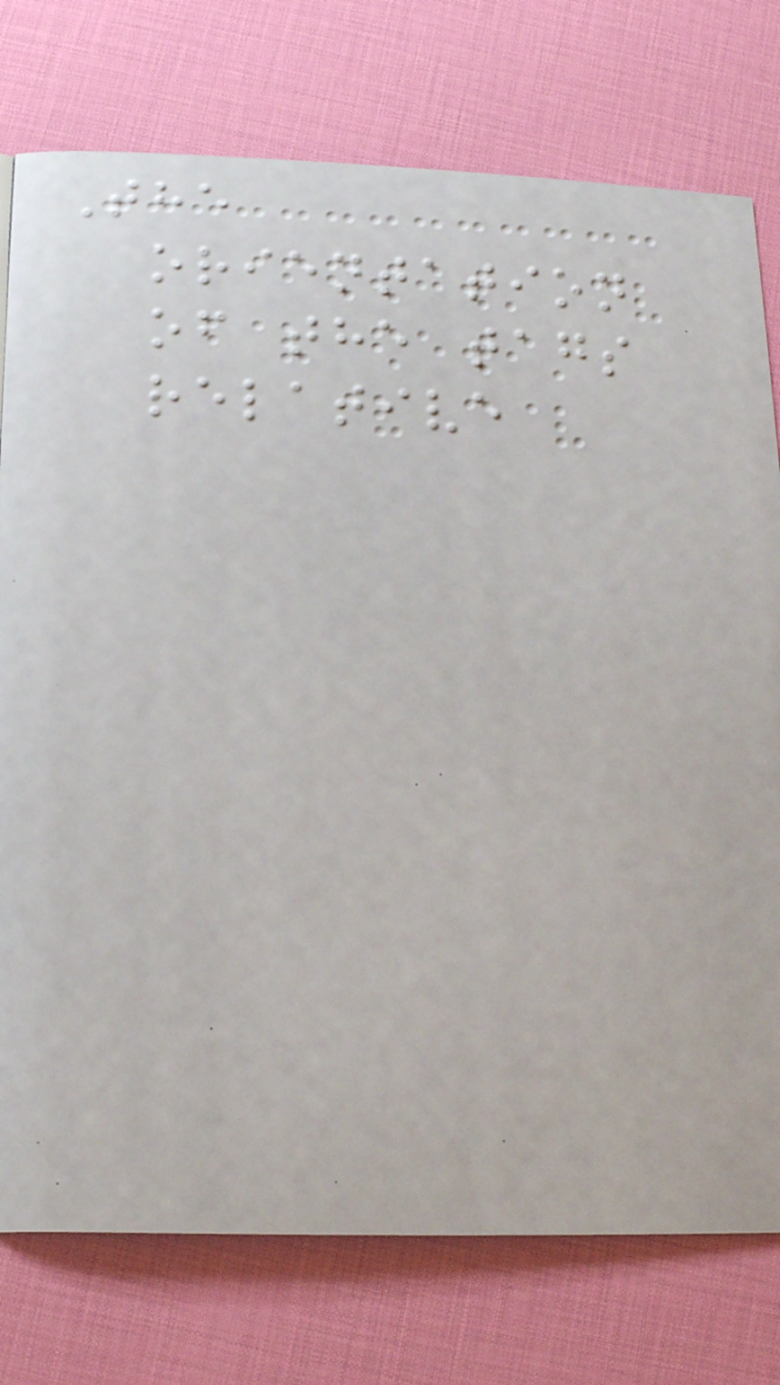The
orientation
of the tags
relative
